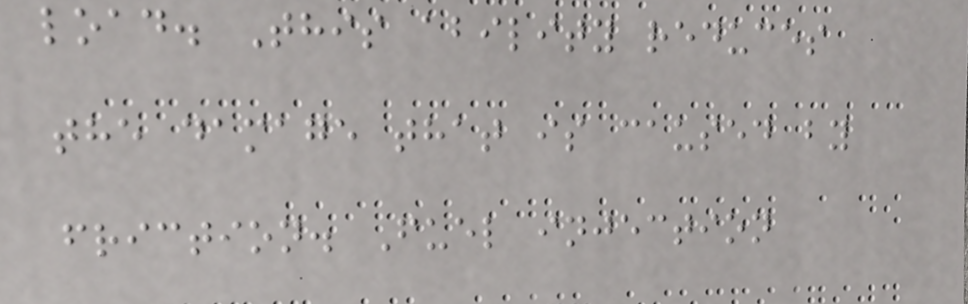load. This ability reduces
the damage that is caused by
friction. Fuel injection
